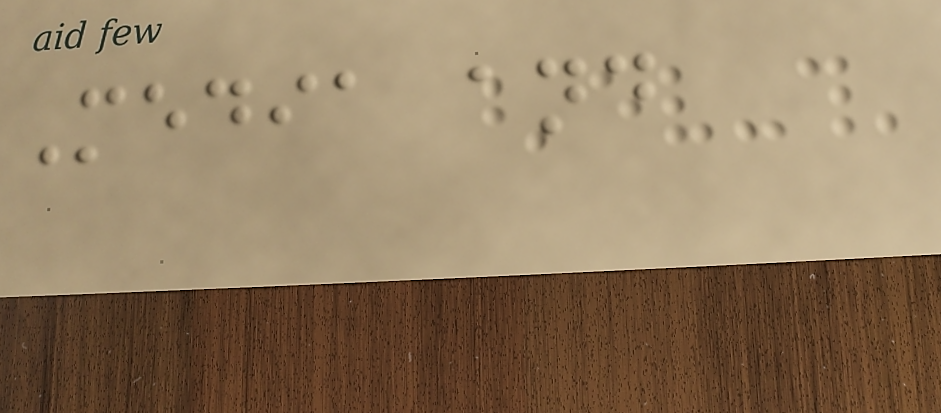Media and
